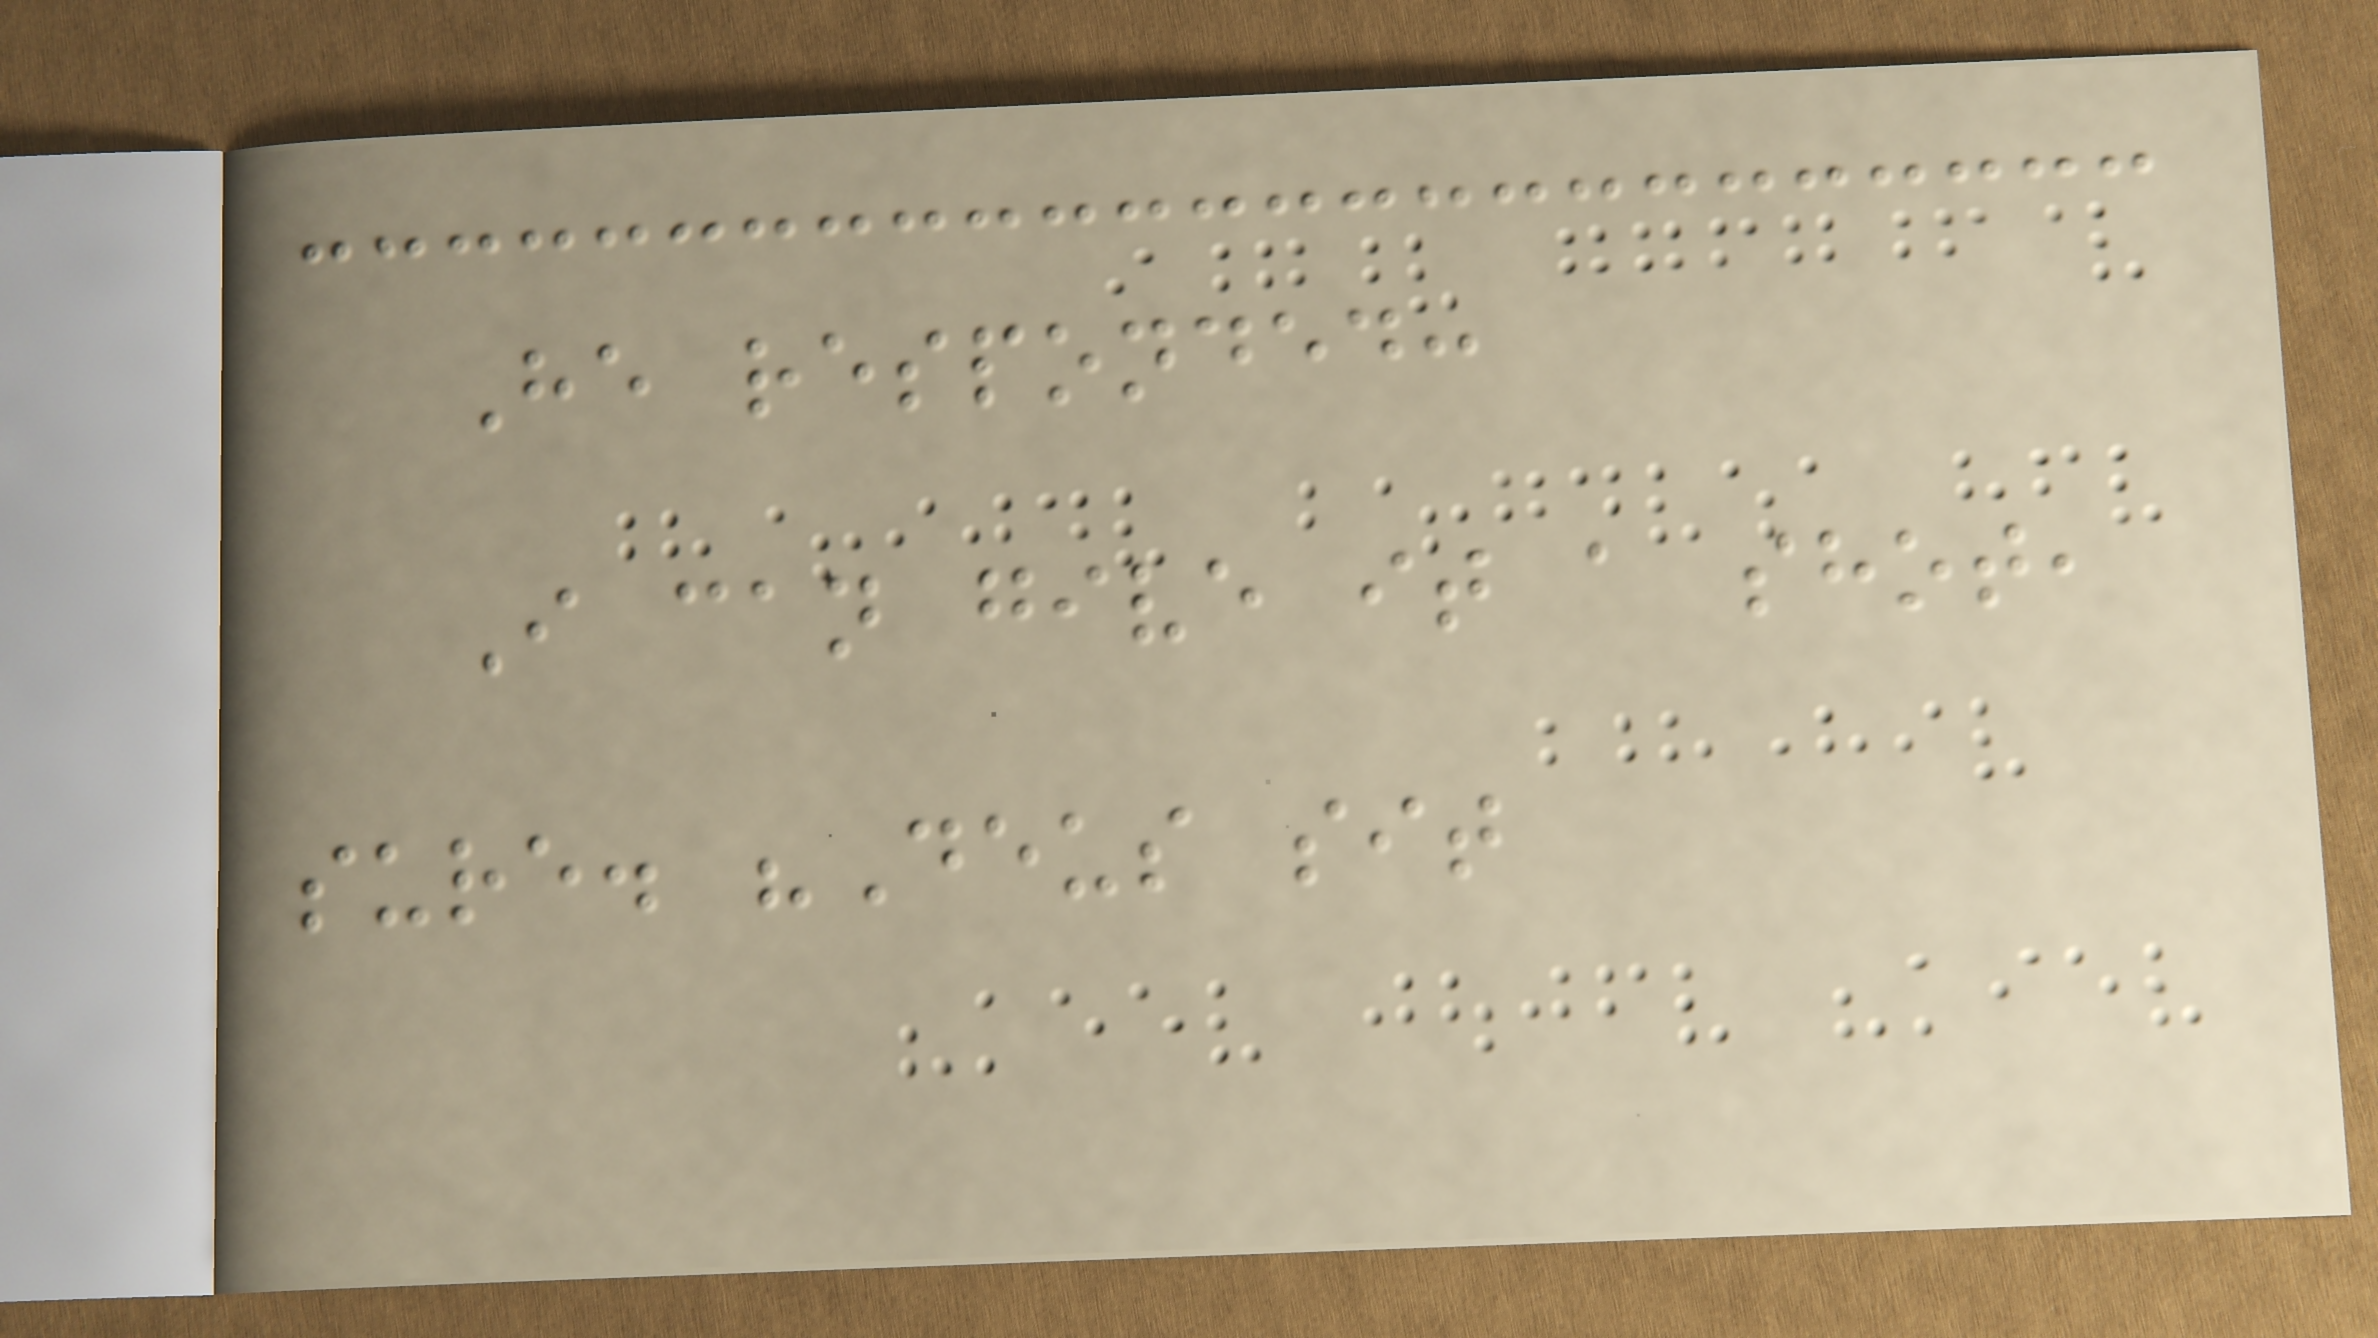He responded:
I can give it a shot,
sure. "Deus sit
